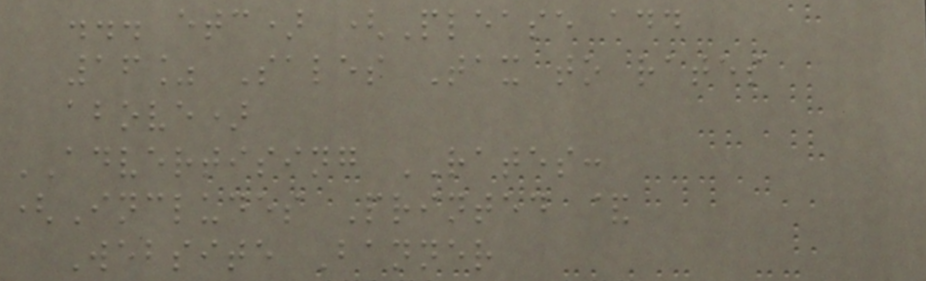... etc) (Please add
16% Sales Tax to rates
above)
ADVERTISING RATES:
(Includes Printed &
Website Banner
